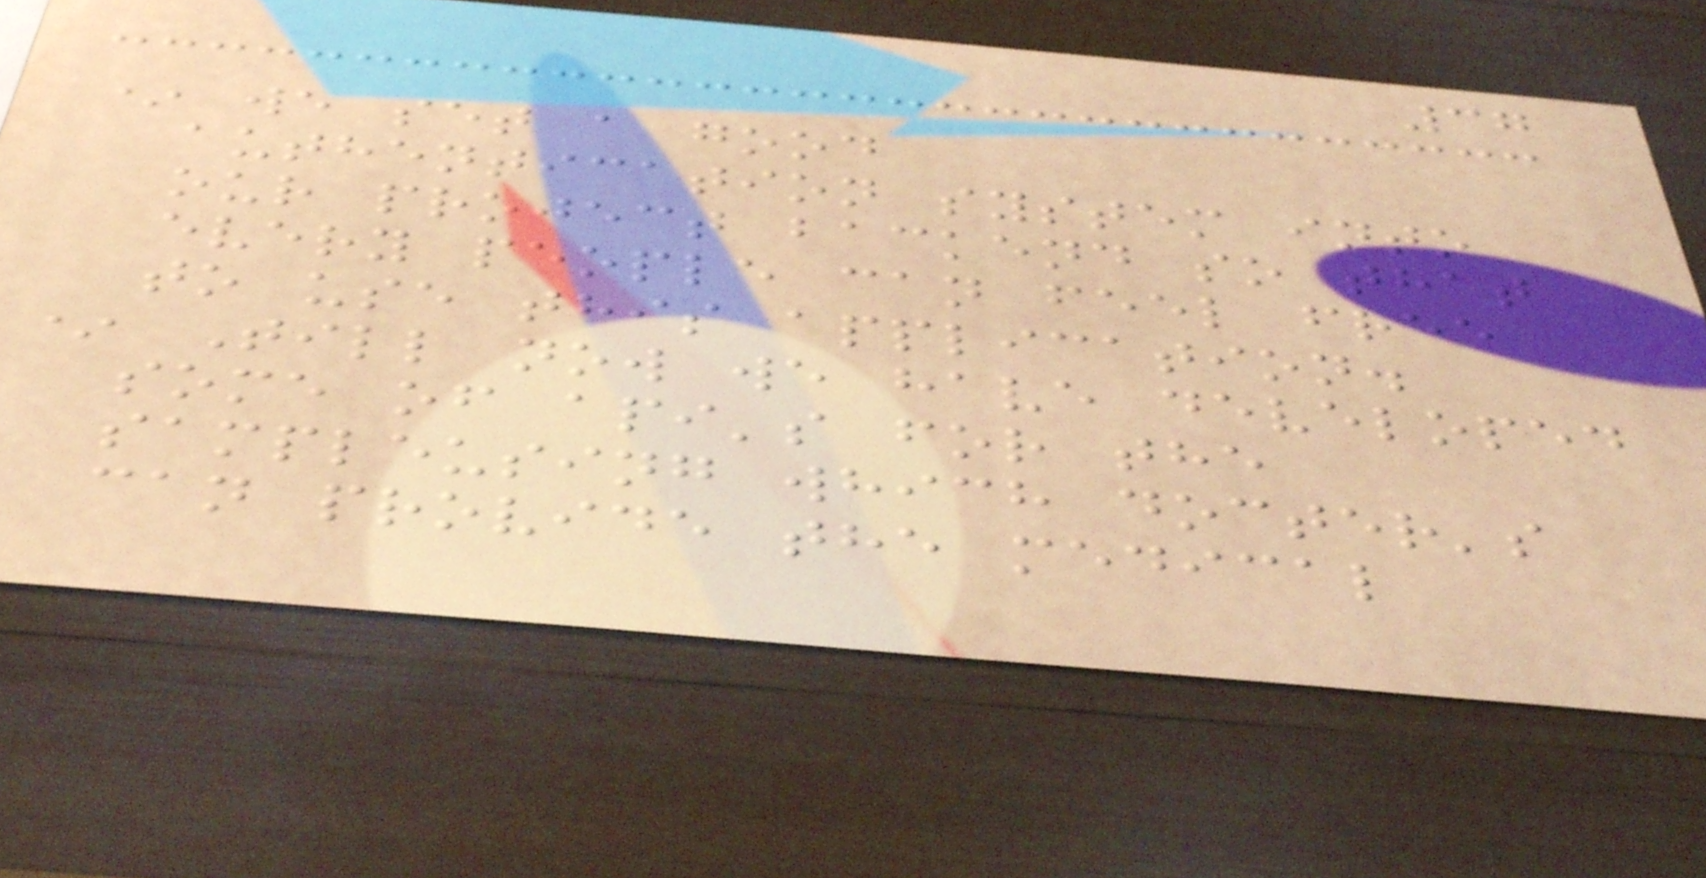37
* we set a good
authentication system into
our project backend so that
every people can feel free
to use this application.
* Till now we have developed
some of api's for the
sampleusing which docter's
can provide the medical
